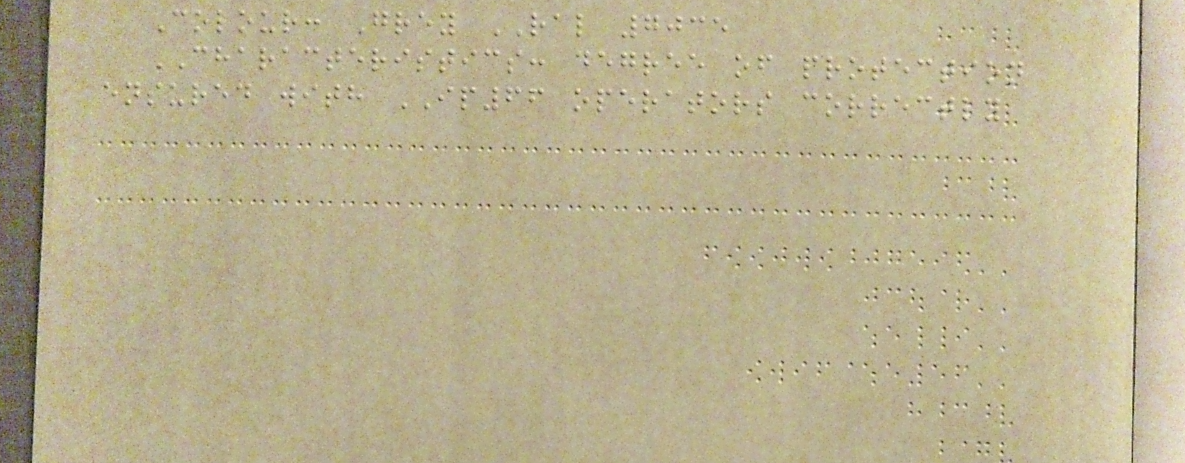Colour: Grey RAL 7035
CHARACTERISTICS: degree of protection
ensured with IP66 operators correctly
